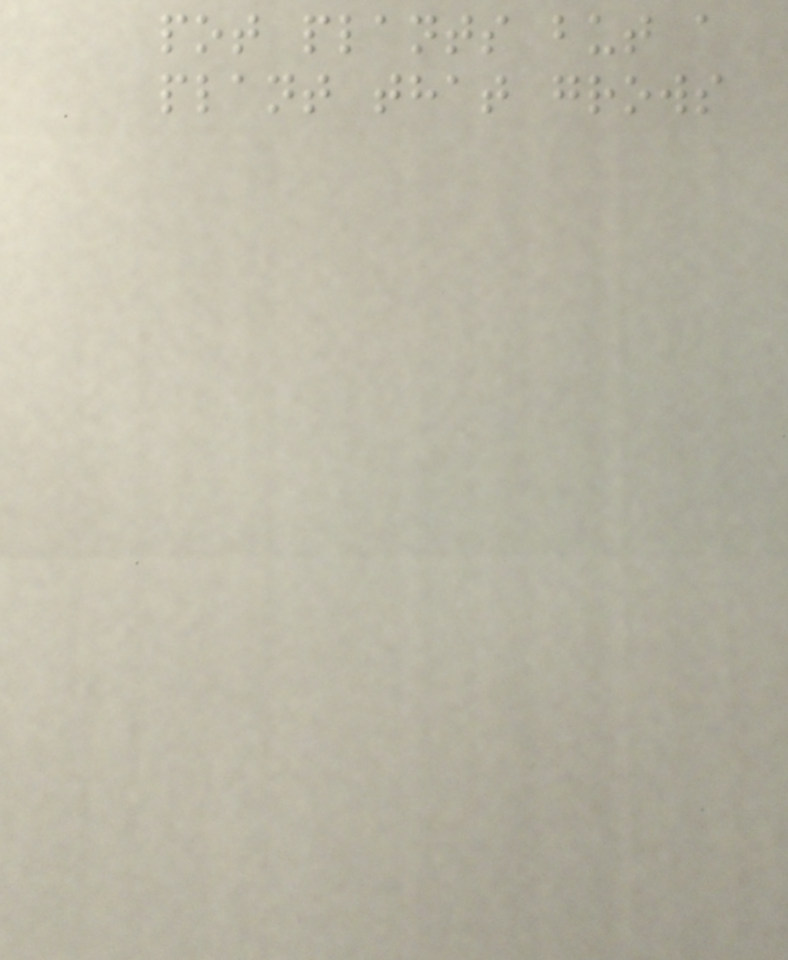pot plants but a
plant that grows
